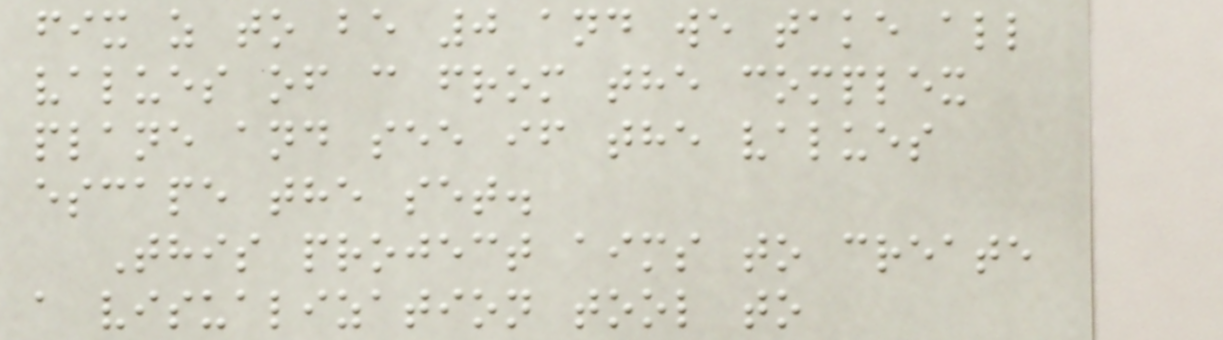fix z to be 0 and we take all
values of c from the complex
plane and see if the values
escape the set.
This project aims to create
a visualization tool to
